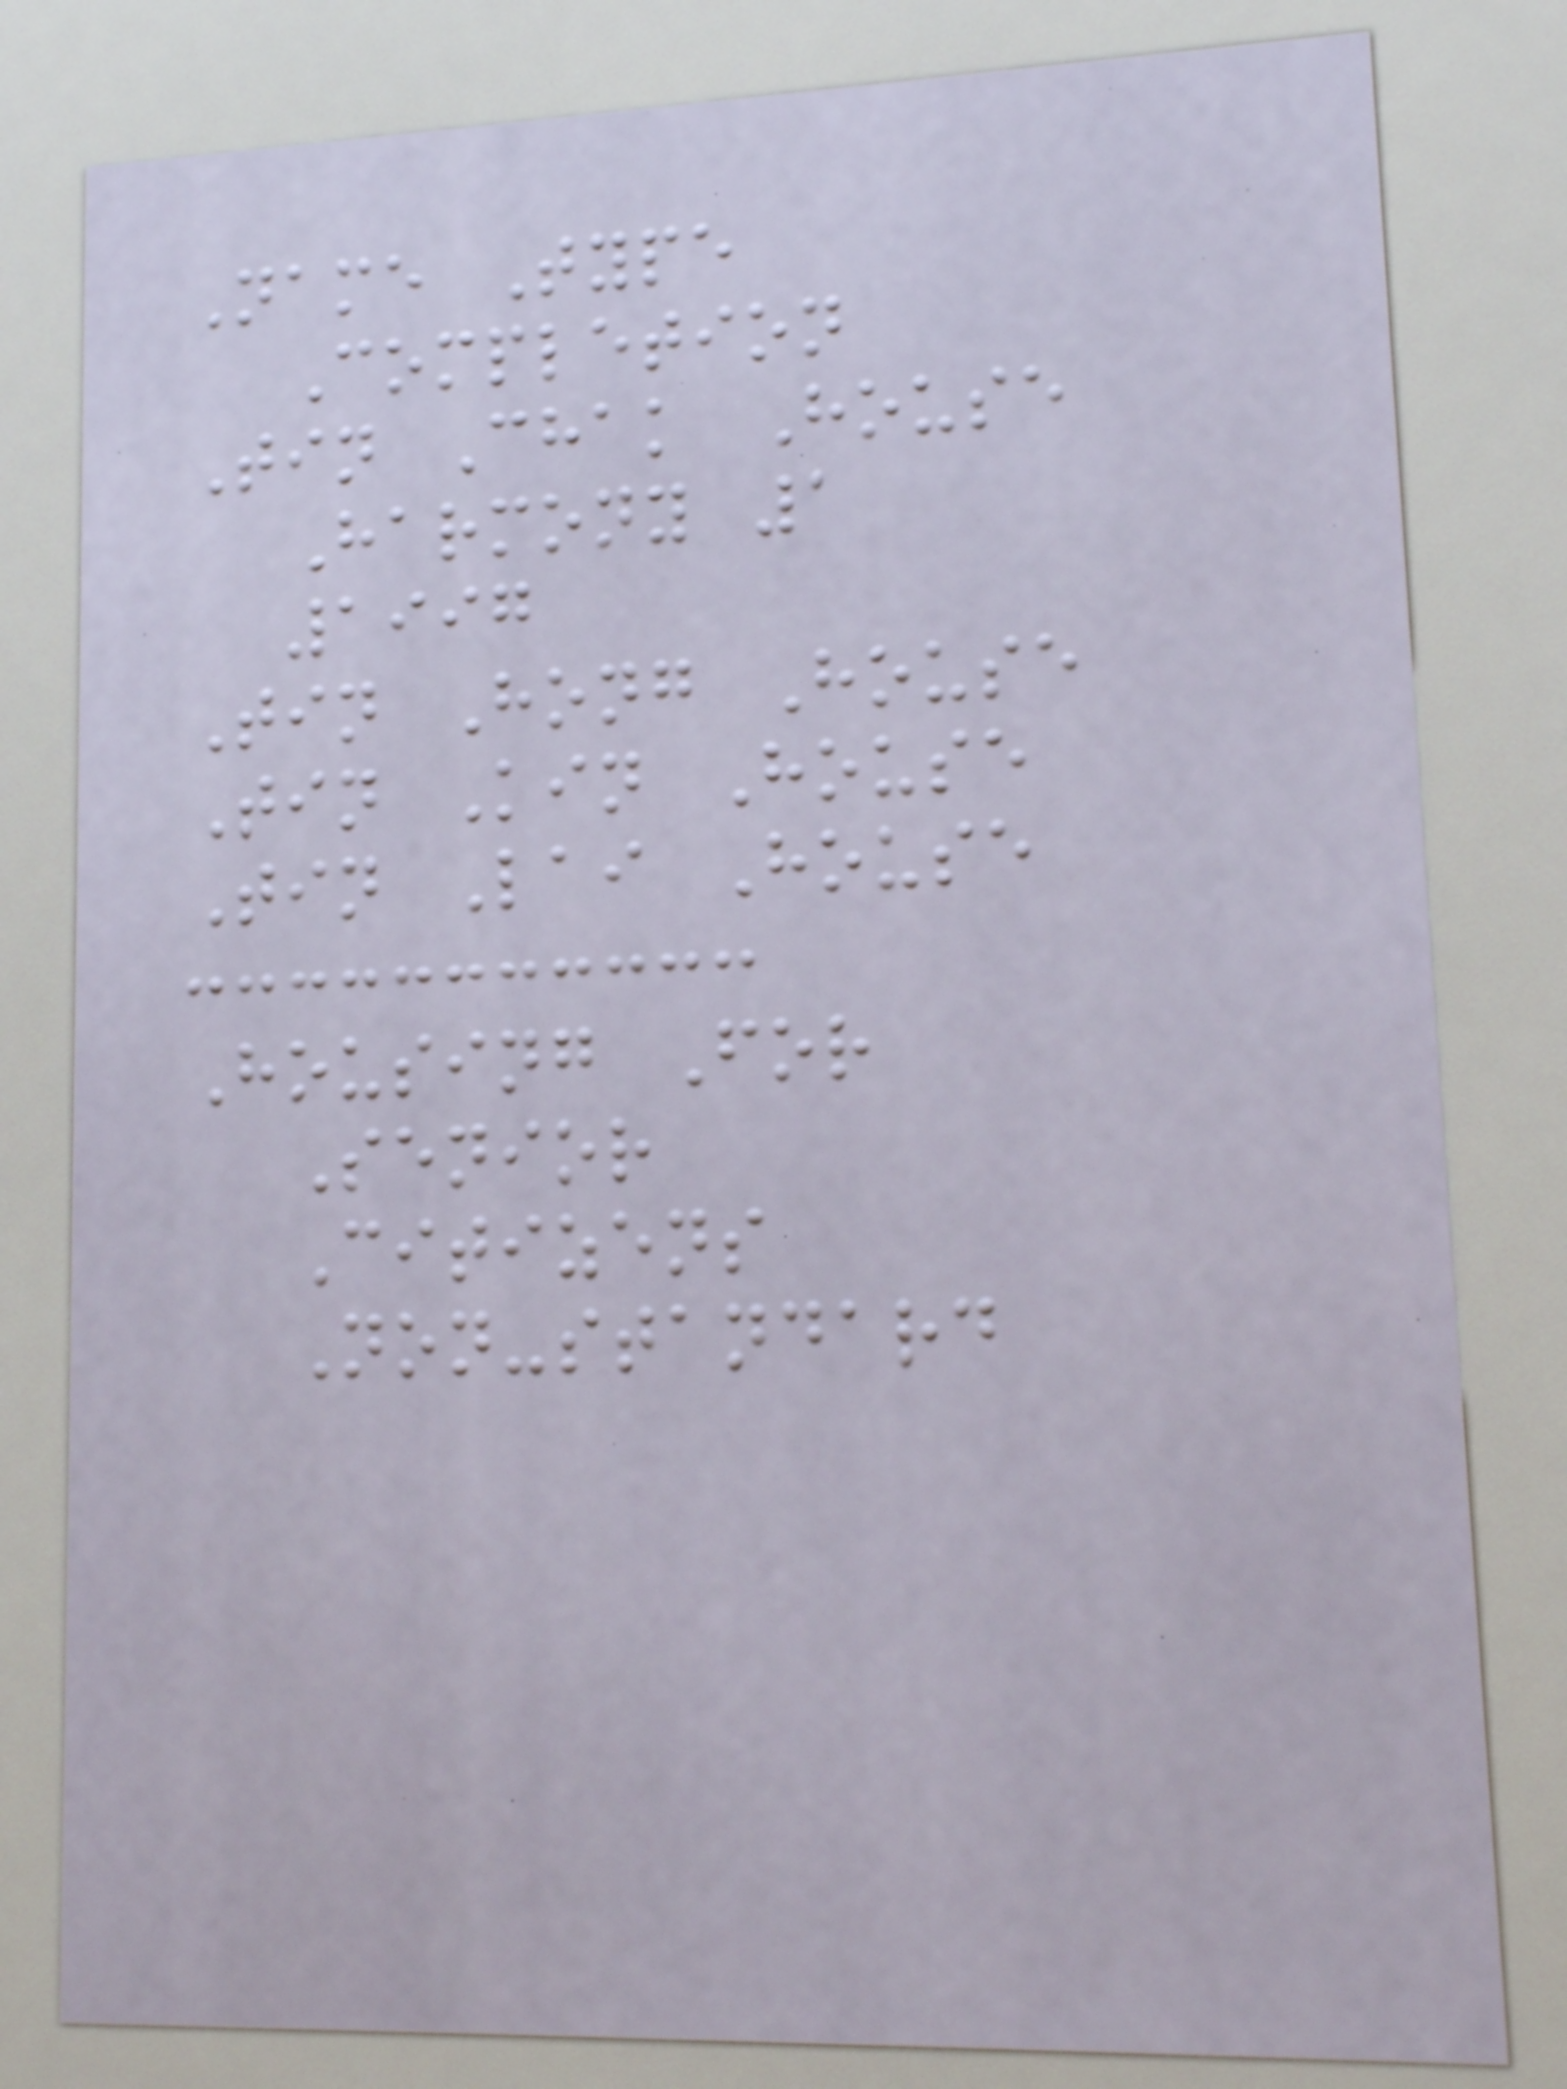Name Type
Completion
Tin Chak House
Harmony 1
1997
Tin Hong House
Tin Kin House
Tin Lai House
Housing For
Senior
Citizens
Non-standard
